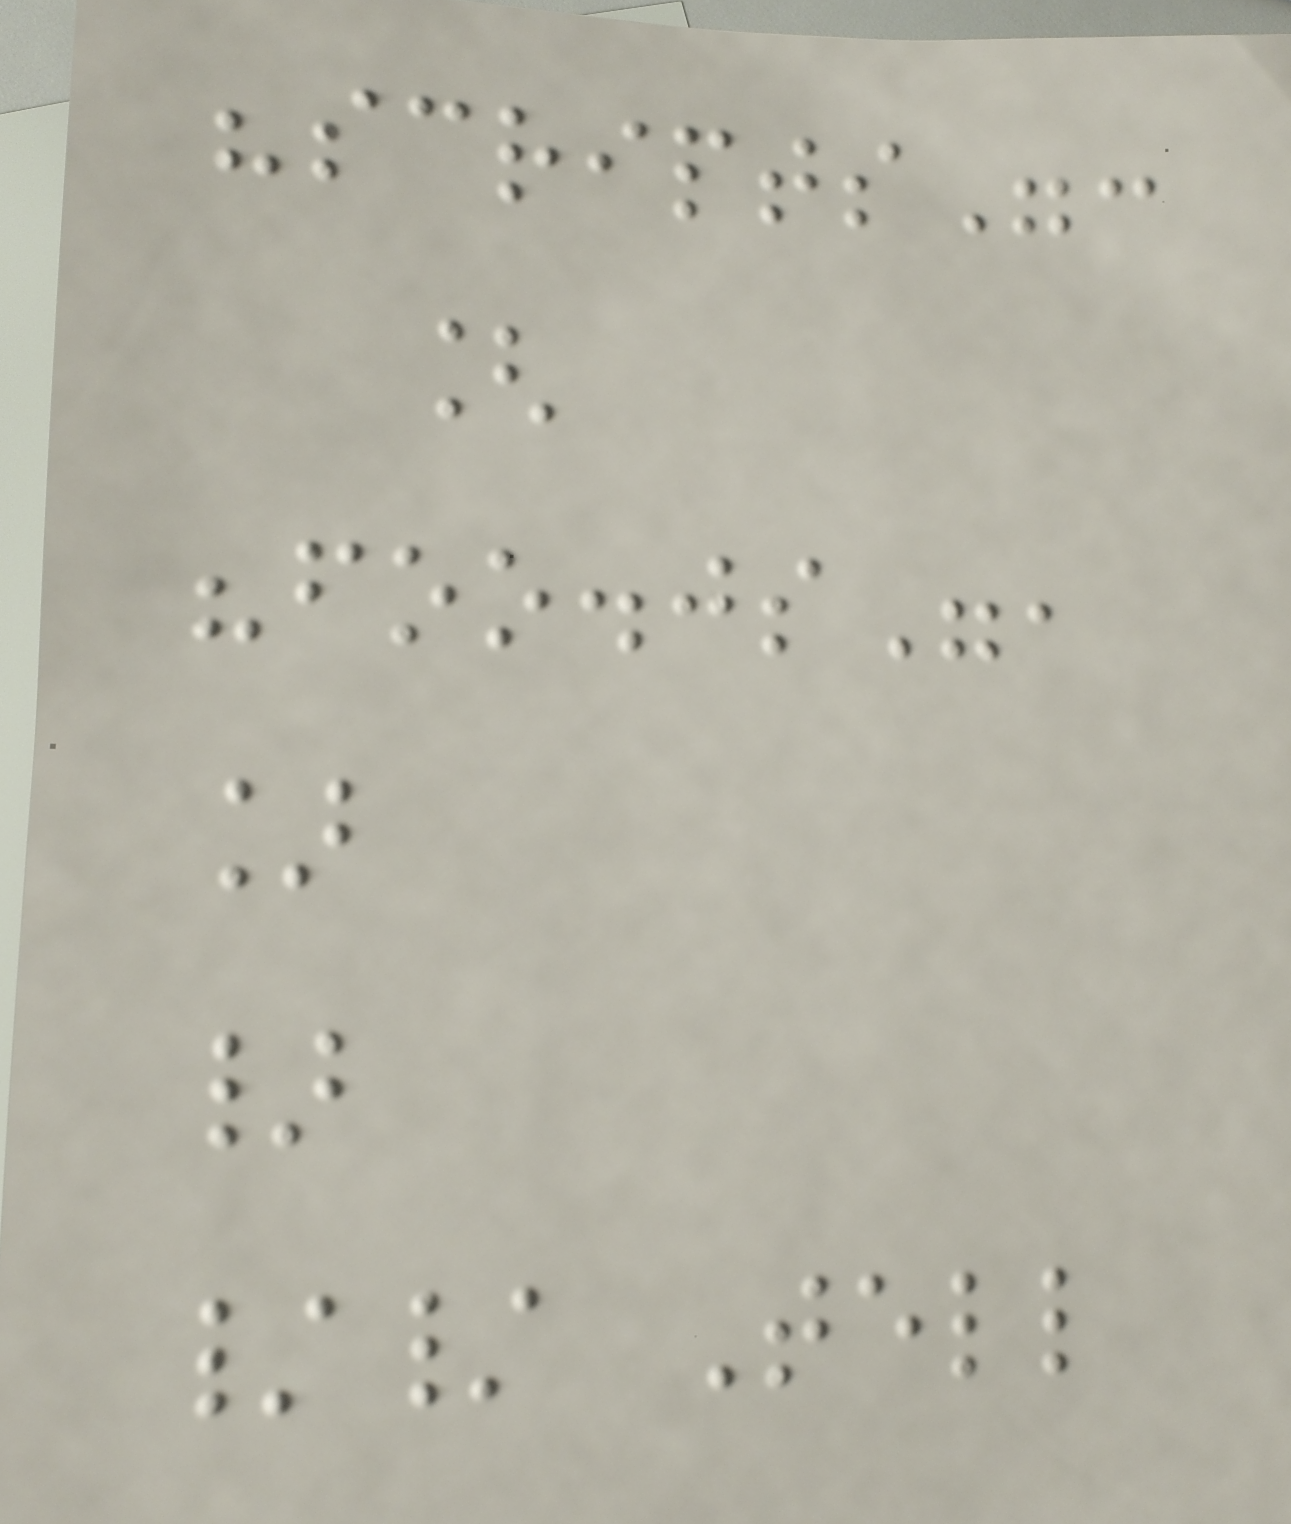"scripts":
[
"foo.js",
]
}
// Tell
